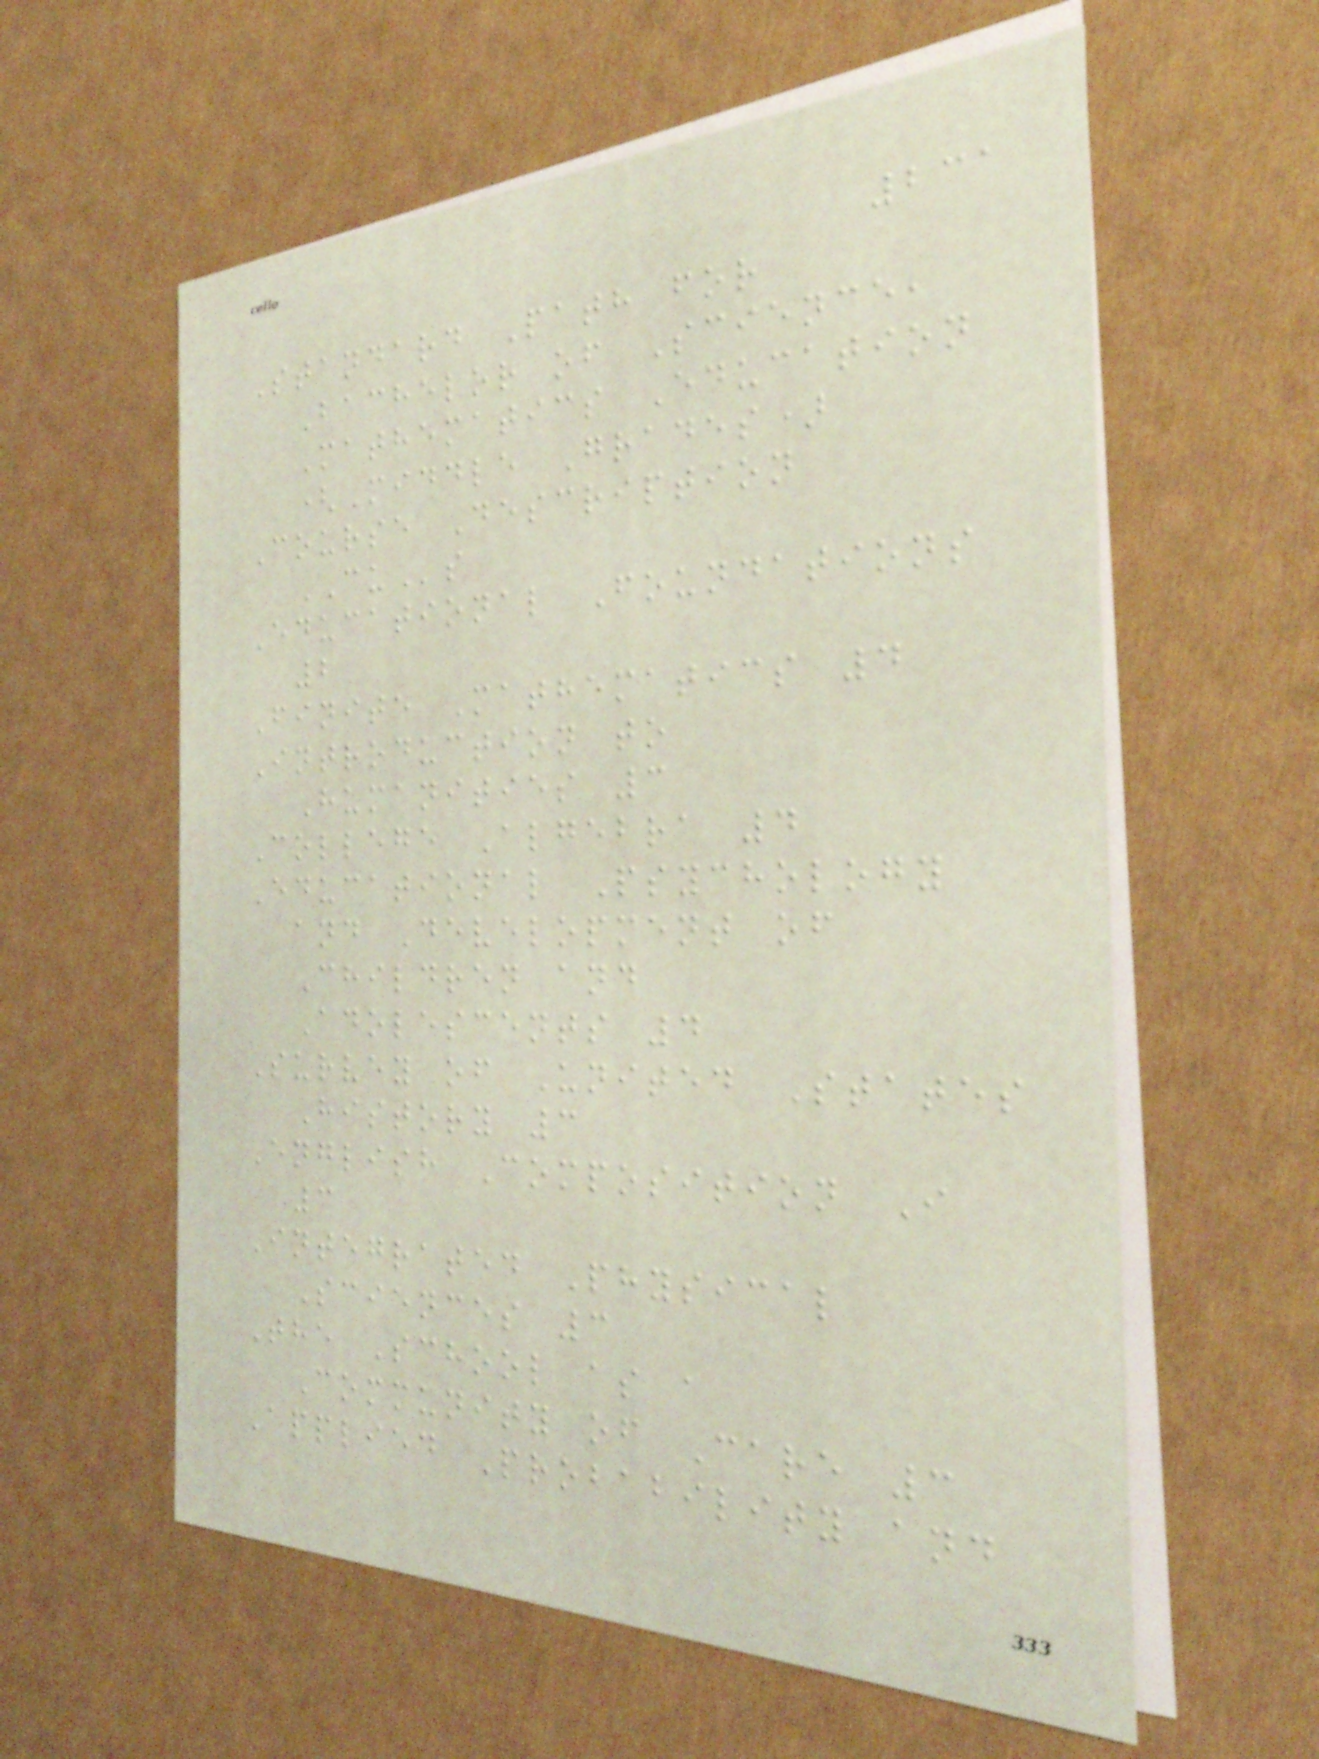231
Standard Path for
Bachelor of Science,
Mathematics Education
(Middle Grades)
Course Description
CUs
Educational Foundations
2
Finite Mathematics 4
Introduction to
Humanities 3
College Algebra 4
Educational Psychology
and Development of
Children and
Adolescents 4
Survey of United States
History 3
English Composition I
3
Integrated Physical
Sciences 3
The School as a
Community of Care 3
Applied Probability and
